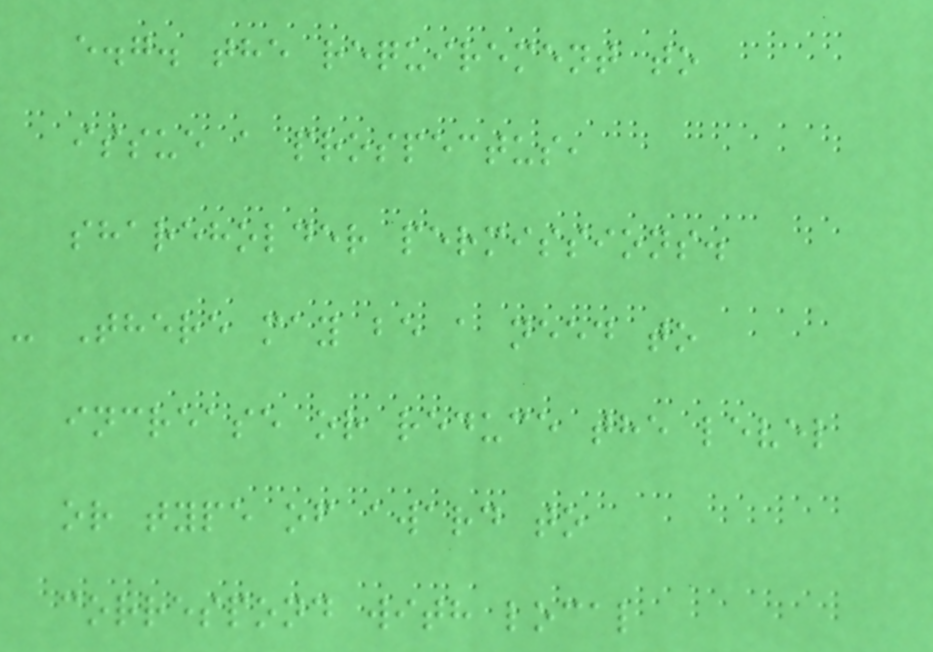e.g. the requirement to
issue a prospectus,
shareholder permissions.
- There may be a need to
increase or reduce the level
or type of award to
correspond with local
